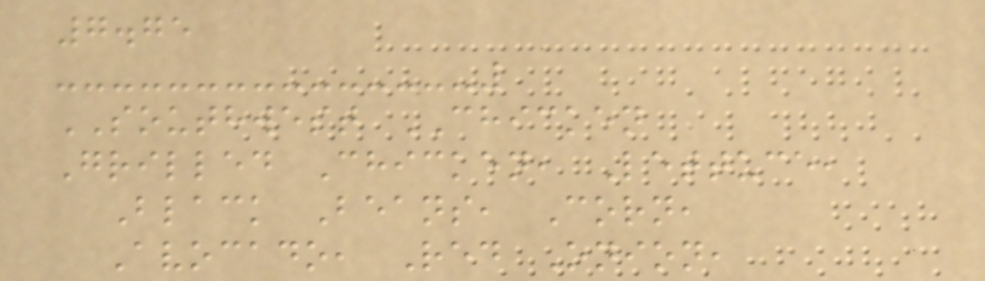7.75
SOUTHWEST CHICKEN
Grilled Chicken, Lettuce,
Black Beans, Corn,
Avocado, Red Onion,
